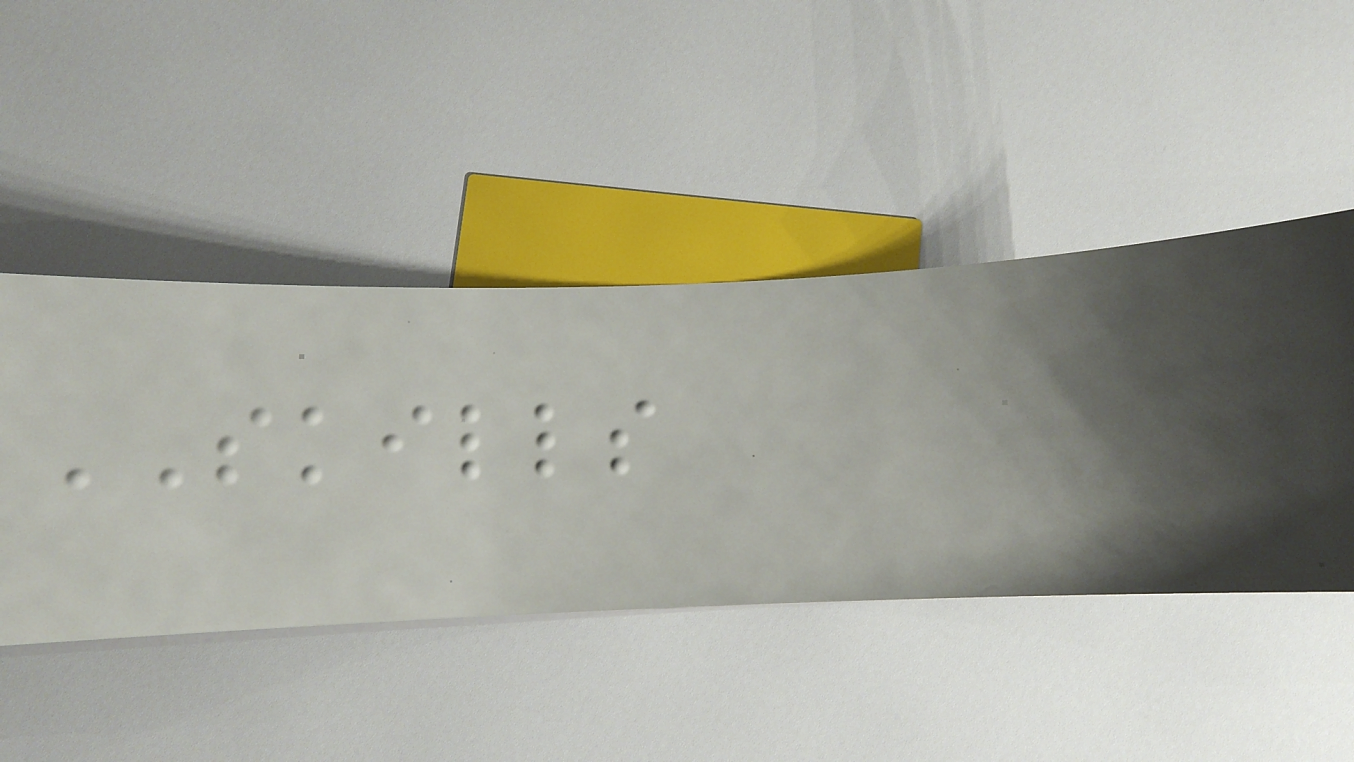SKILLS
